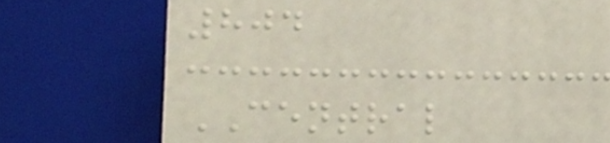804
CENTRAL
